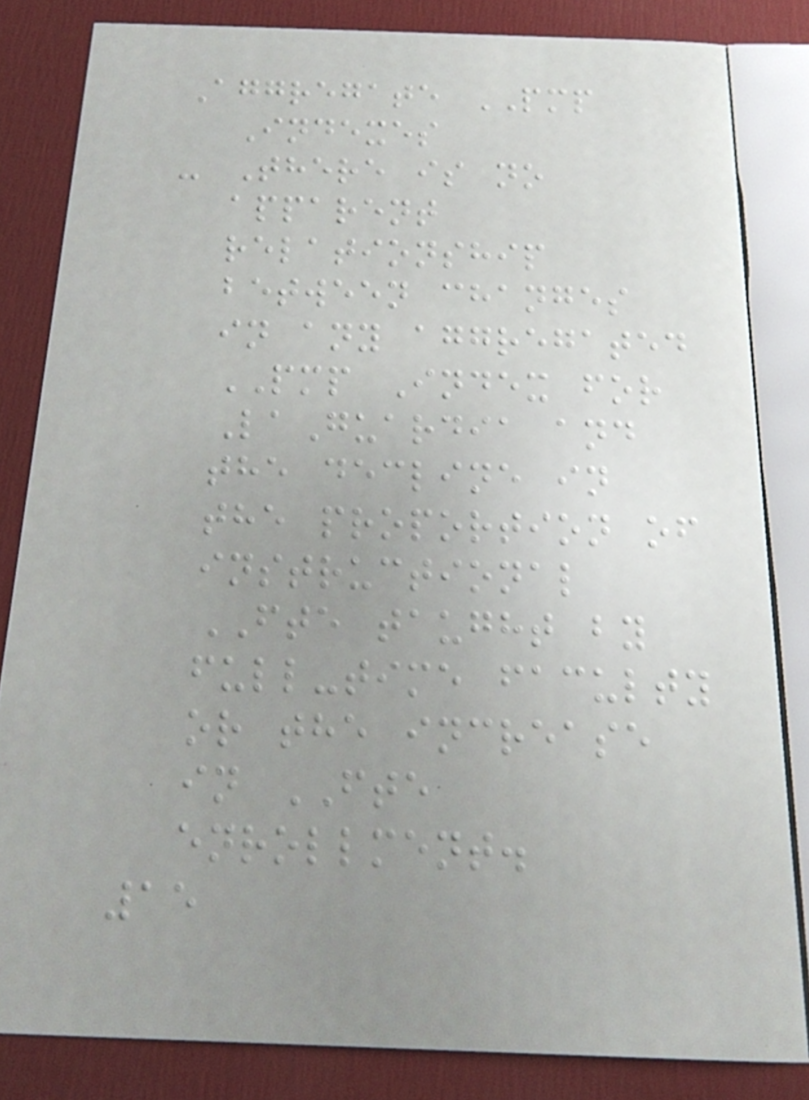Aggregate PMP
Indexes
- There is no
apparent
relationship
between changes
in any aggregated
PMP Index for
LaGuardia and
the decline in
the proportion of
instructional
FTE taught by
full-time faculty
or the increase
in FTE
enrollment.
15
